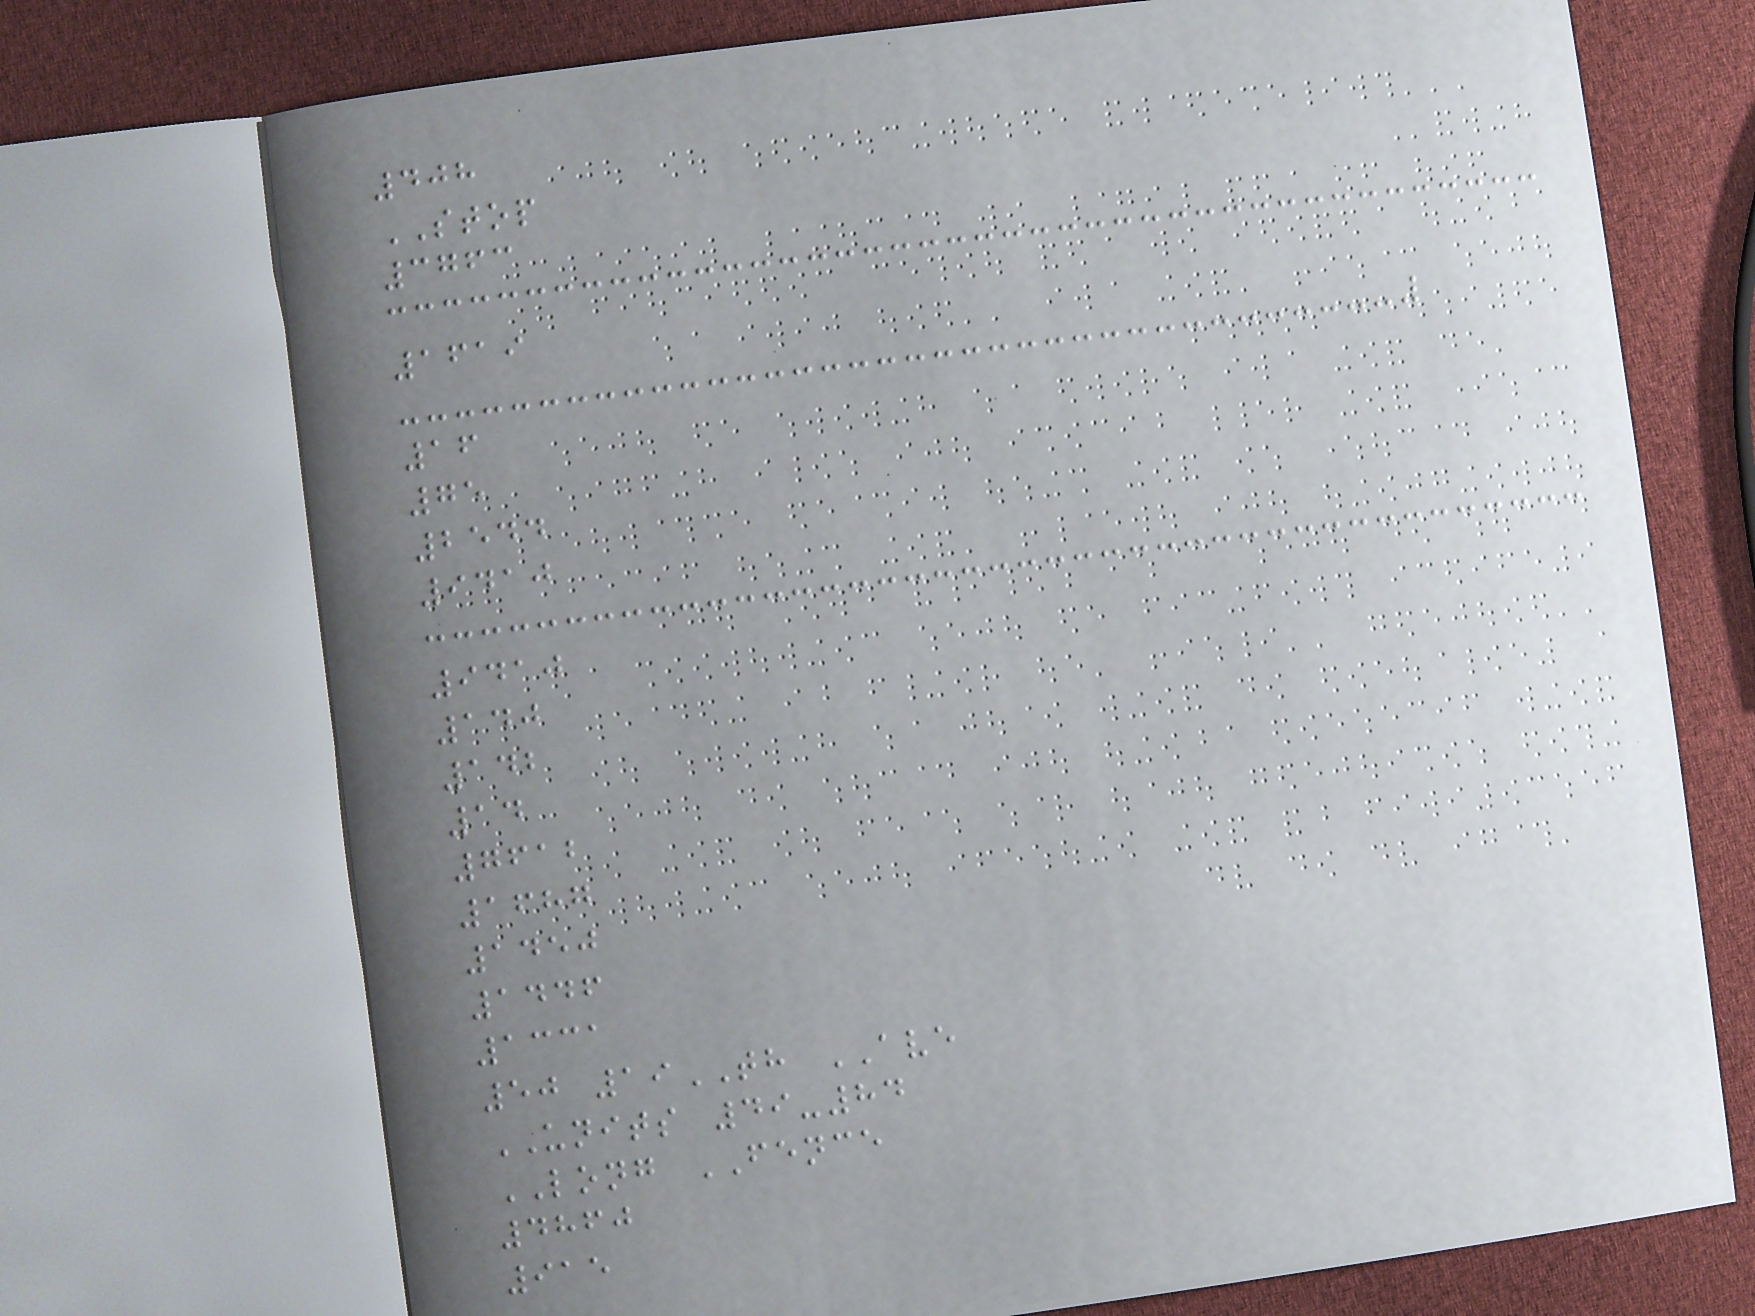408
STOP
3763
1619
16
75
2544
9410
9410
140
142
14
7612
1687
1450
1446
1331
50 19TH AVE
UNITS 49-84
LONG FENCE
4860
915
